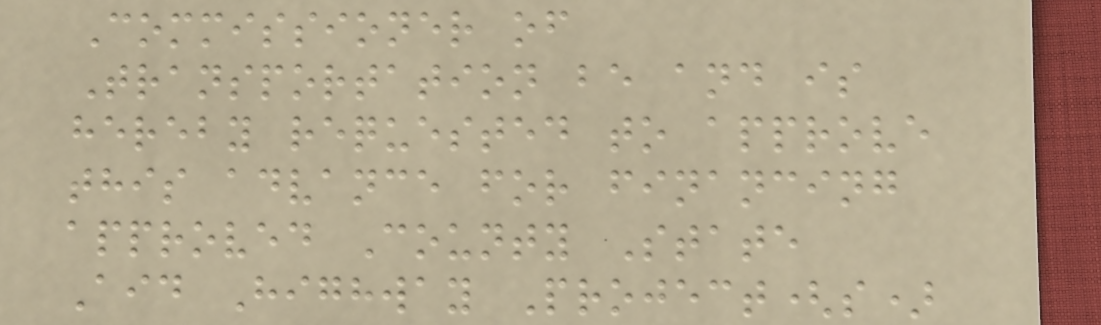Commissioner of
Transportation be and is
hereby requested to approve
this advance for financing
approved County State
Aid Highway Project(s)
